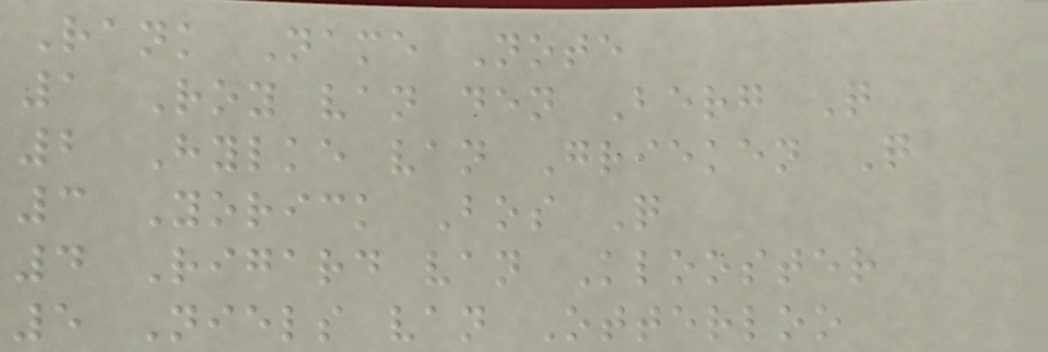Rank Name Note
1 Roy van den Berg Q
2 Hylke van Grieken Q
3 Yorick Bos Q
4 Rigard van Klooster
5 Niels van Otterloo
